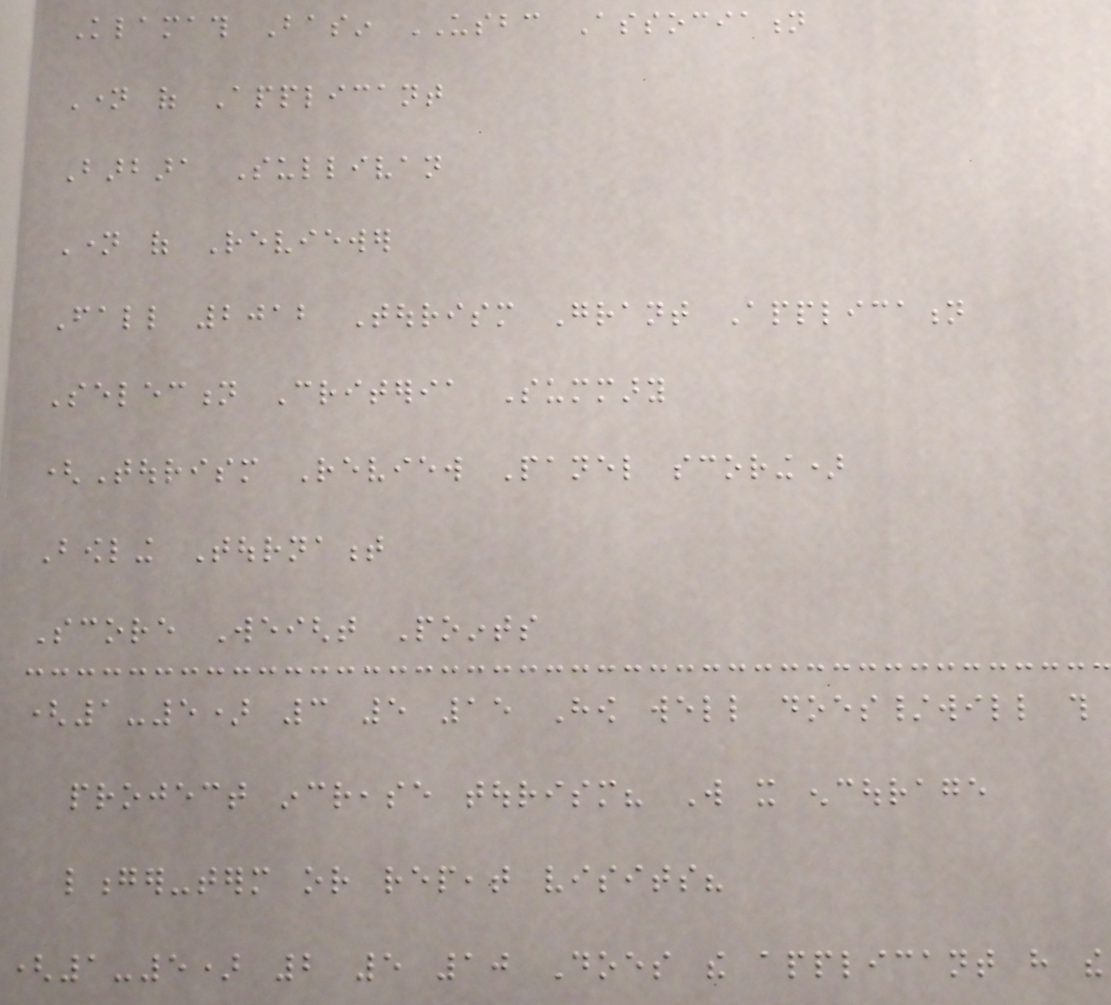Klamath Basin USBC Association
Name of Applicant
Barbara Sullivan
Name of Reviewer
Fall 2012 Tourism Grant Application
Selection Criteria Summary
(Tourism Review Panel scoring)
Bowling Tournament
Score Weight Points
(1-5) 3 5 15 How well does/will this
project increase tourism? Will it encourage
longer-term or repeat visits?
(1-5) 2 5 10 Does the applicant have the
